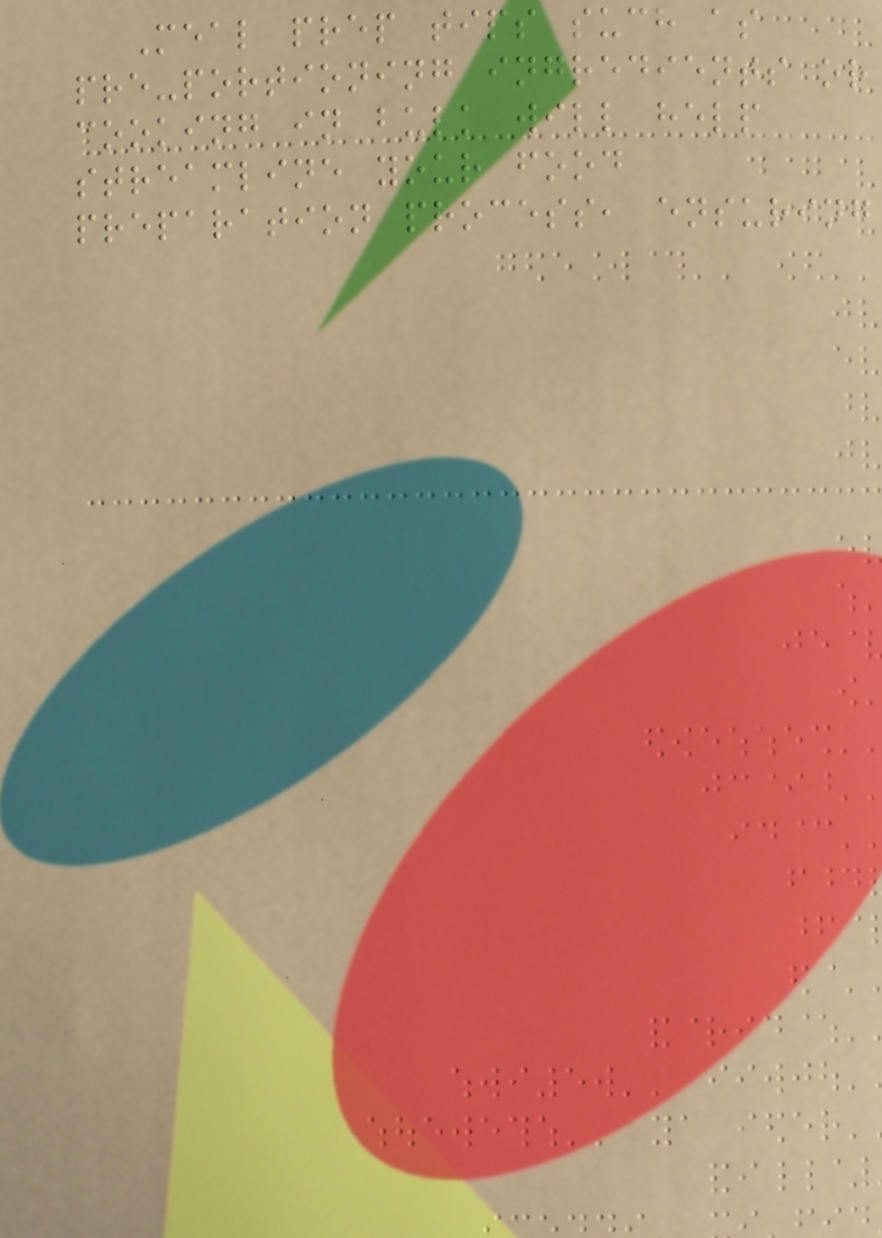Meal prep tips such as
pre-portioning ingredients or
cooking in bulk will help
streamline your food
preparation process, ensuring
